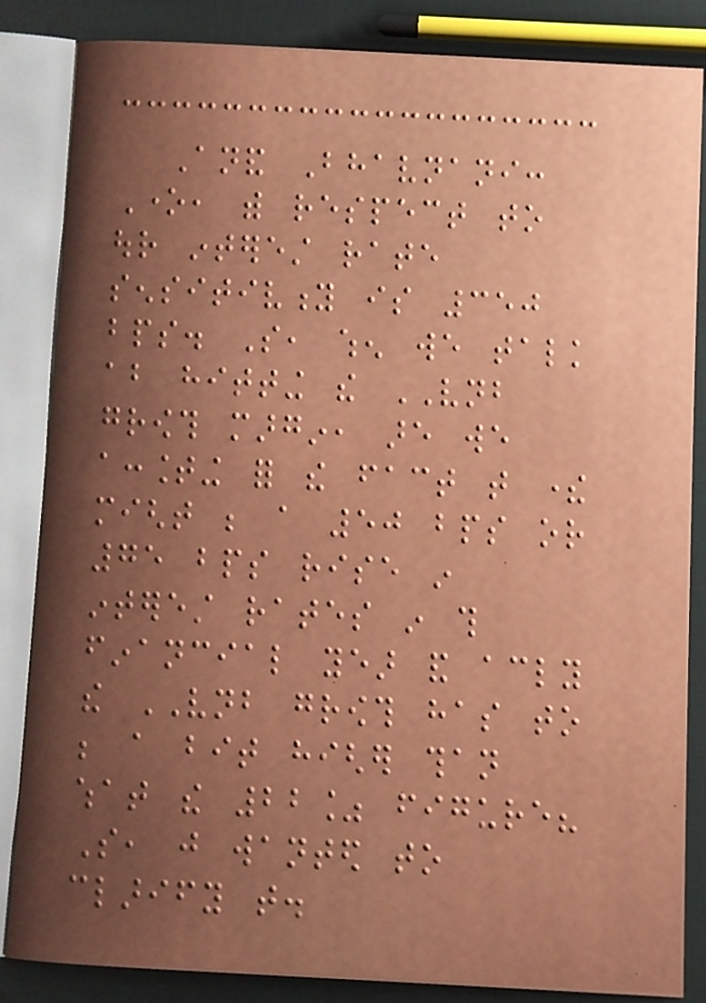Anand Bhavnani:
One, with respect to
our interest rate
sensitivity is 350
bps. So, when we talk
about hitting the VNB
growth margin, are we
accounting for the fact that there
might be a 50 bps or
75 bps rise in
interest rates in this
financial year and accordingly
the VNB growth has to
be a bit higher than
what the 22% figure?
So, just wanted to
clarify that.
